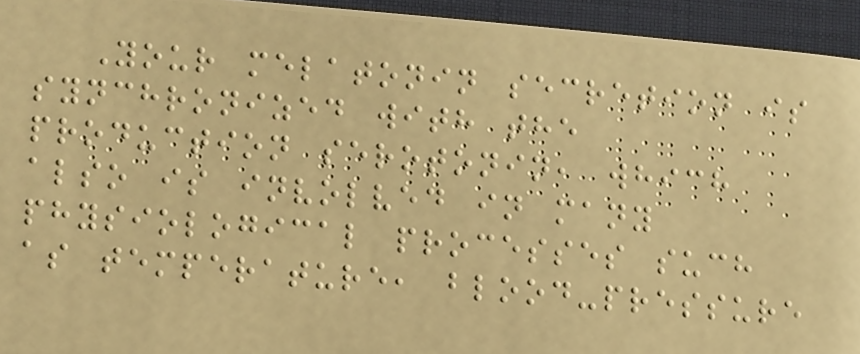Your melatonin secretion is
synchronized with the
production serotonin, which
also is involved in many
physiological processes such
as temperature, blood-pressure
